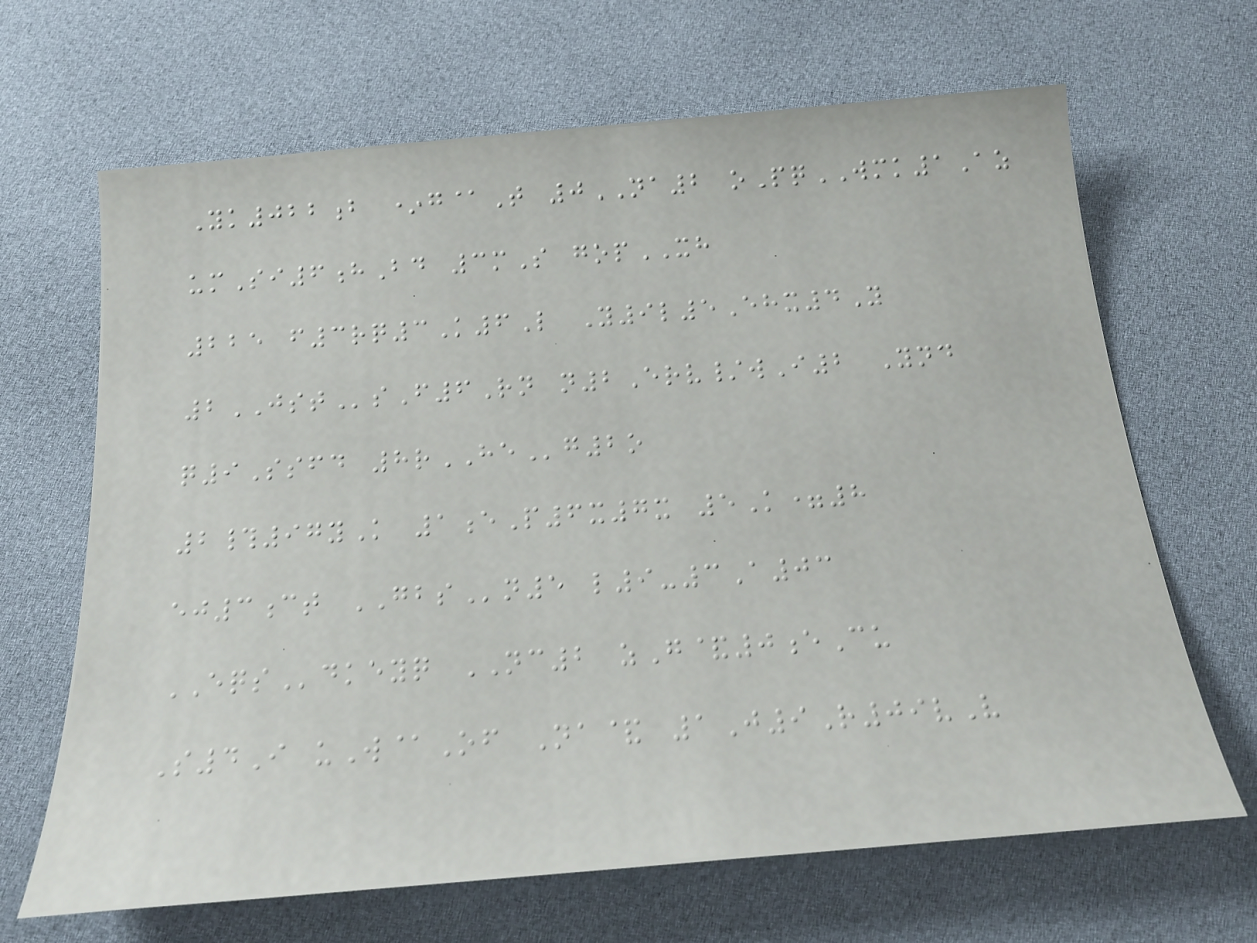Yk022b *g@T 0NA2 oPqWMK1Az
umSi6hBd 3mS gopXH
225 f3rq3K6L Y9l5Ehx4Y
2JSTsF6Rn n2Erv/wI2 Ynd
q9Ssfd 8rHEg2o
2#97yK 1eP6x7x 5K=8
ej3ct GBSn5 l9-3A03
EQSdkeyq NC2 zG&0eCu
S4I uW@Of Na& 1J9R09vV
